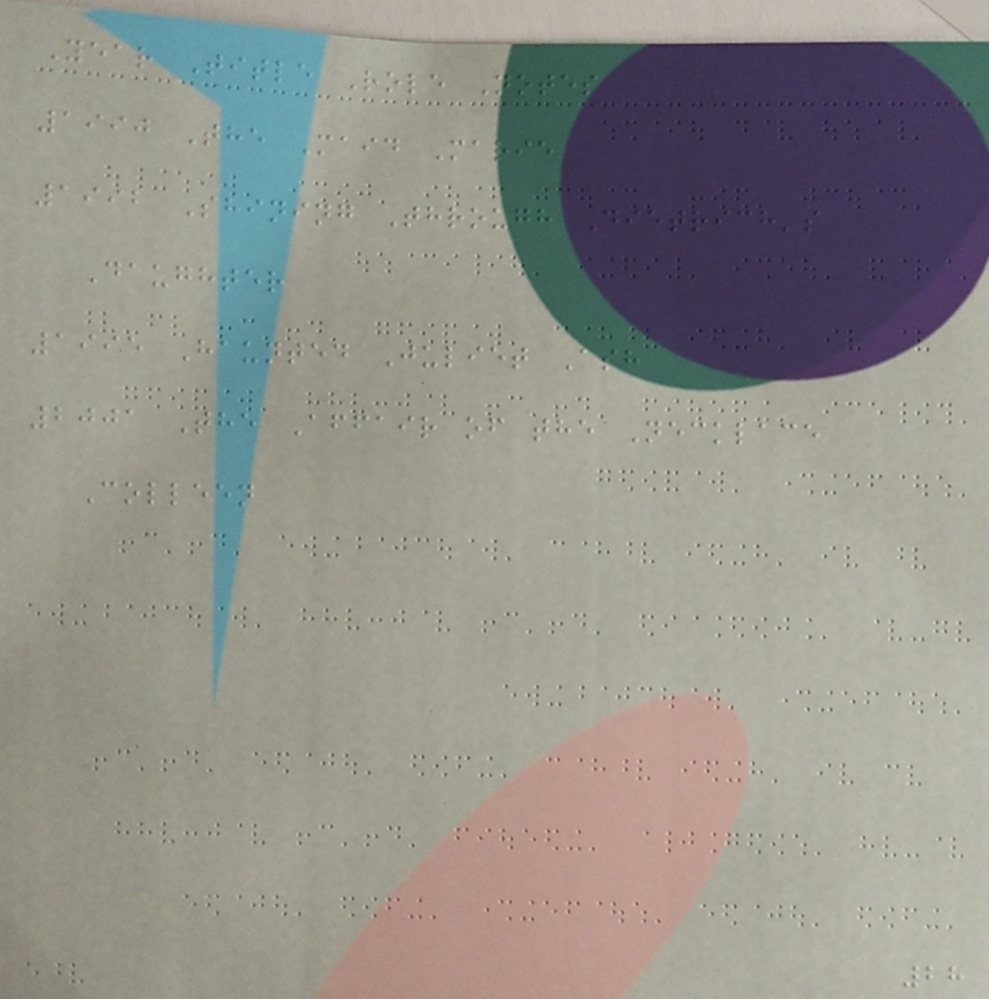Year Title Role Notes
1990 The Maid Marie
1992 Shining Through Dietrich's
Daughter
1995 Haunted Juliet Ash
2001 The Affair of the Necklace
Colleen
28
